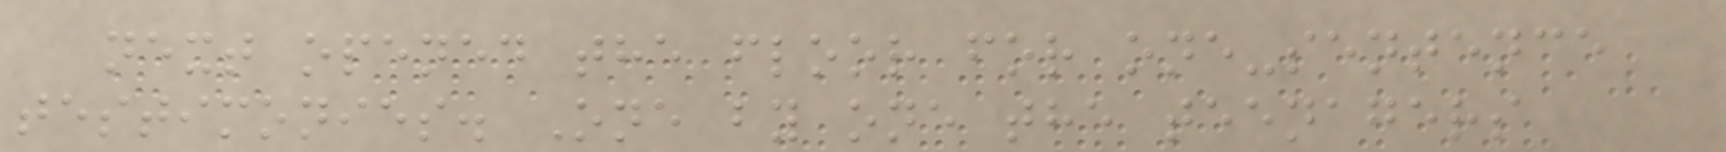next opened the floor for one-sentence
testimonies. One by one the teenagers
